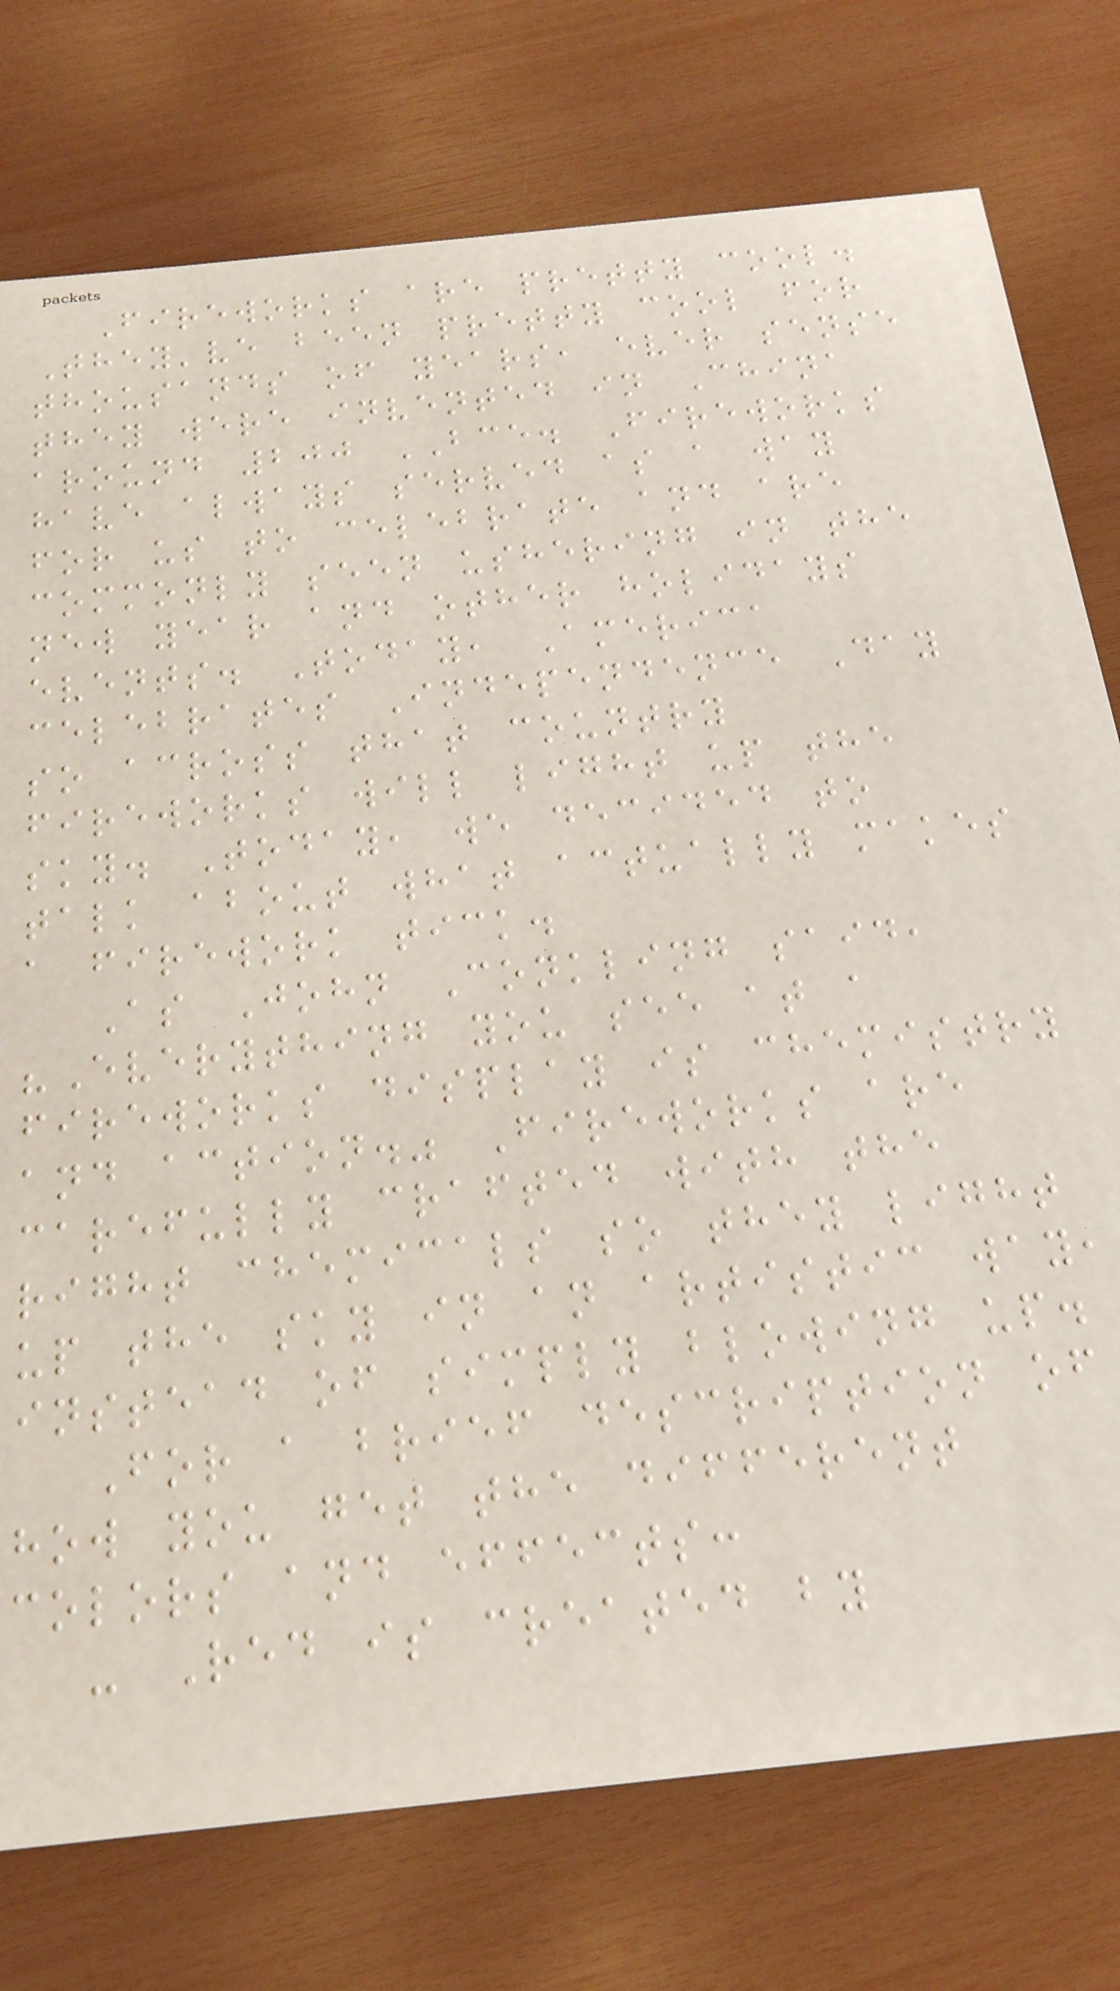Fireworks are pretty cool.
They've been pretty cool for
thousands of years, ever sense
they were invented in China
around 200 BCE. Fireworks
have always served as a way
for us to celebrate and are
commonly seen ushering in the
new year and other holidays
events. Today, America
celebrates Independence Day
so across that country
fireworks will light up the
sky. Today, we decided to
talk about what actually makes
a firework tick.
As John Conkling said,
"Everything you see at a
fireworks display is chemistry
and action." Fireworks are
carefully crafted with the
right chemicals so they light
up the sky in an artistic way,
instead of simply blowing up.
For a brief description of
how you get the different
colors and effects:
- Red is created by
